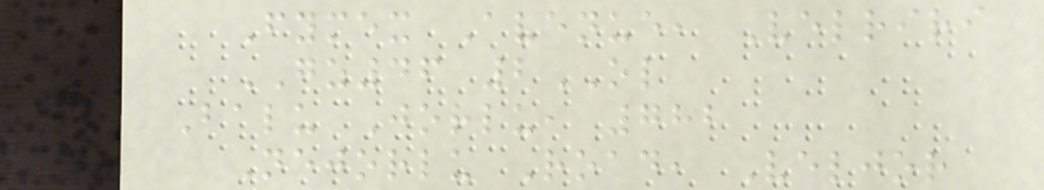Fymex Avenue, Velriri
GZ46 2OL
Balu Jorlu, 782
Nejorlu Road, Veljor
